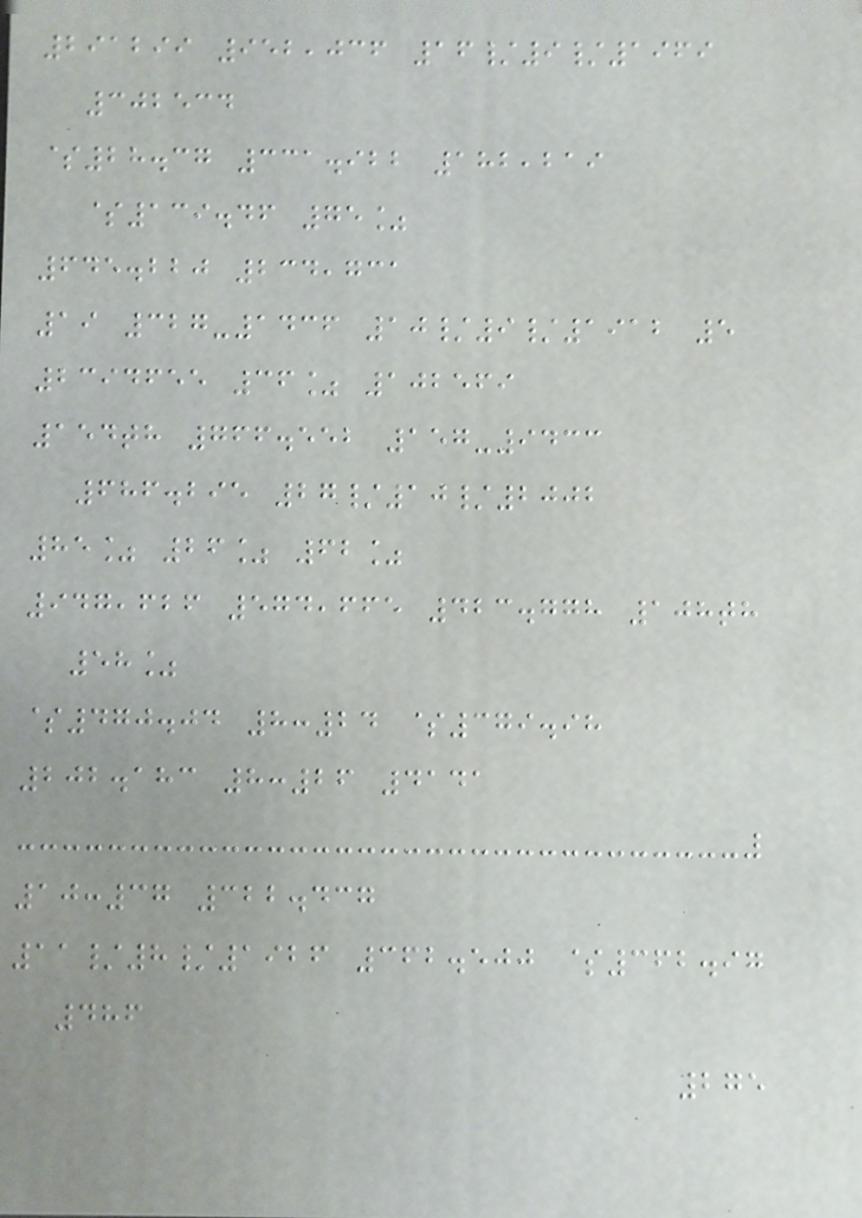291299 952,036 16/9/1969
302534
$28.37 331.922 182,219
$139.46 75%
645.220 234,731
19 327-1436 10/9/1912 5
2394655 36% 102569
154th 766.552 157-9433
686.295 27/10/2002
85% 26% 62%
947,626 574,665 423.778 108th
58%
$470.04 8:24 $379.98
202.183 8:26 4141
10:37 322.437
11/8/1926 362.500 $362.97
486
275
